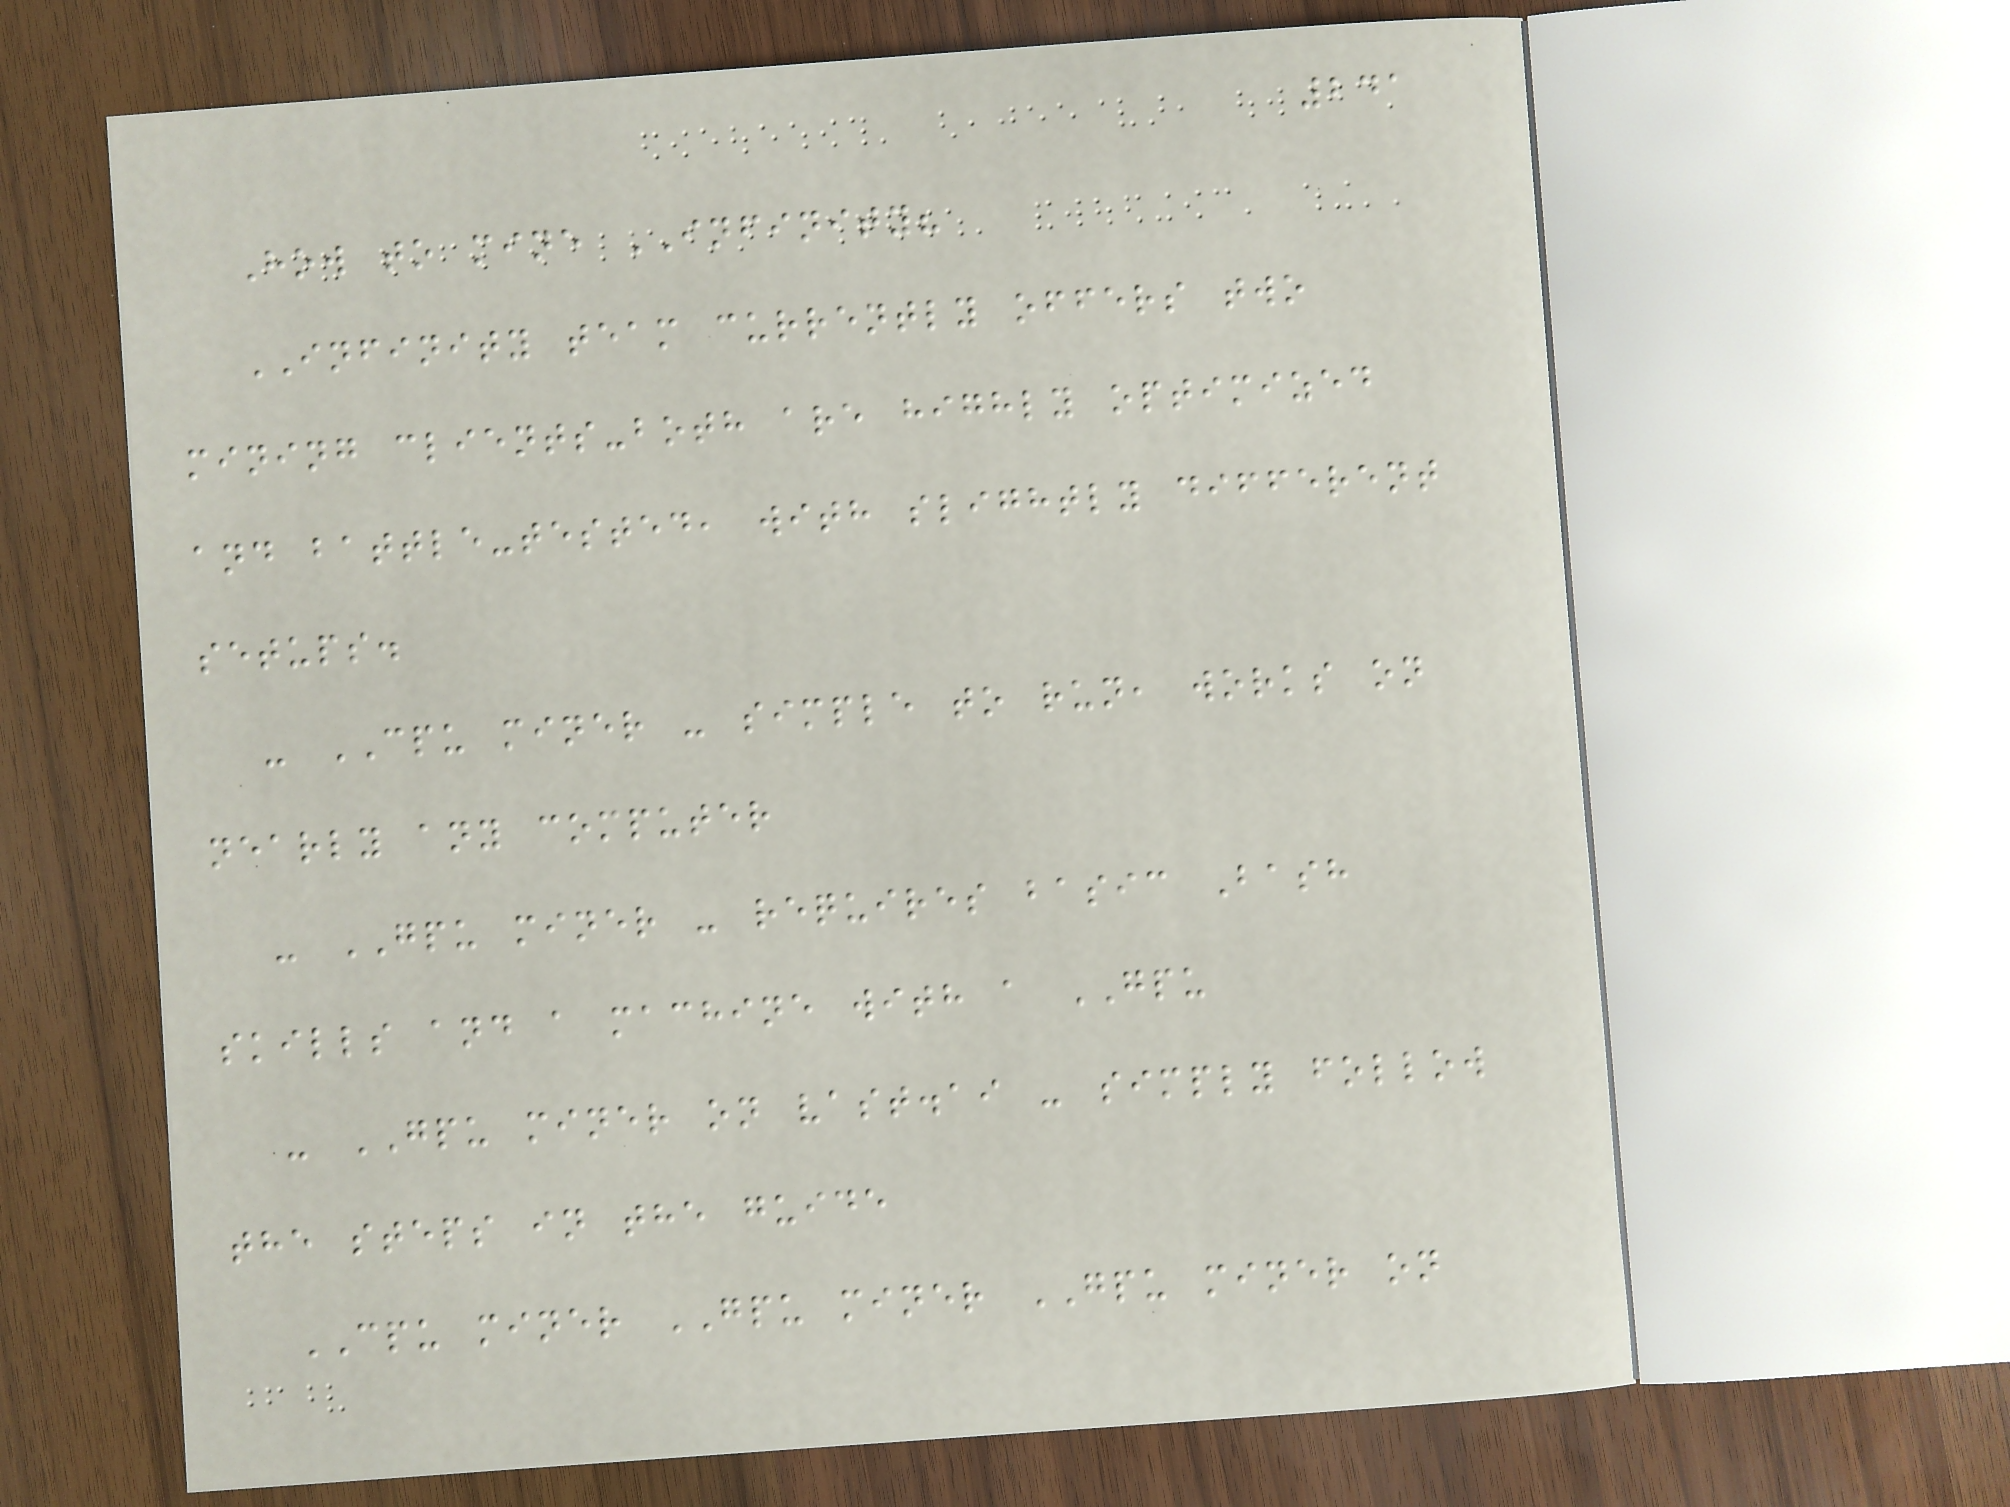241
How to mine INFINITY?
INFINITY team currently offers two
mining clients-both are highly optimized
and battle-tested, with slightly different
setups.
- CPU miner - simple to run, works on
nearly any computer
- GPU miner - requires basic Bash
skills and a machine with a GPU
- GPU miner on vast.ai - simply follow
the steps in the guide
CPU miner GPU miner GPU miner on
